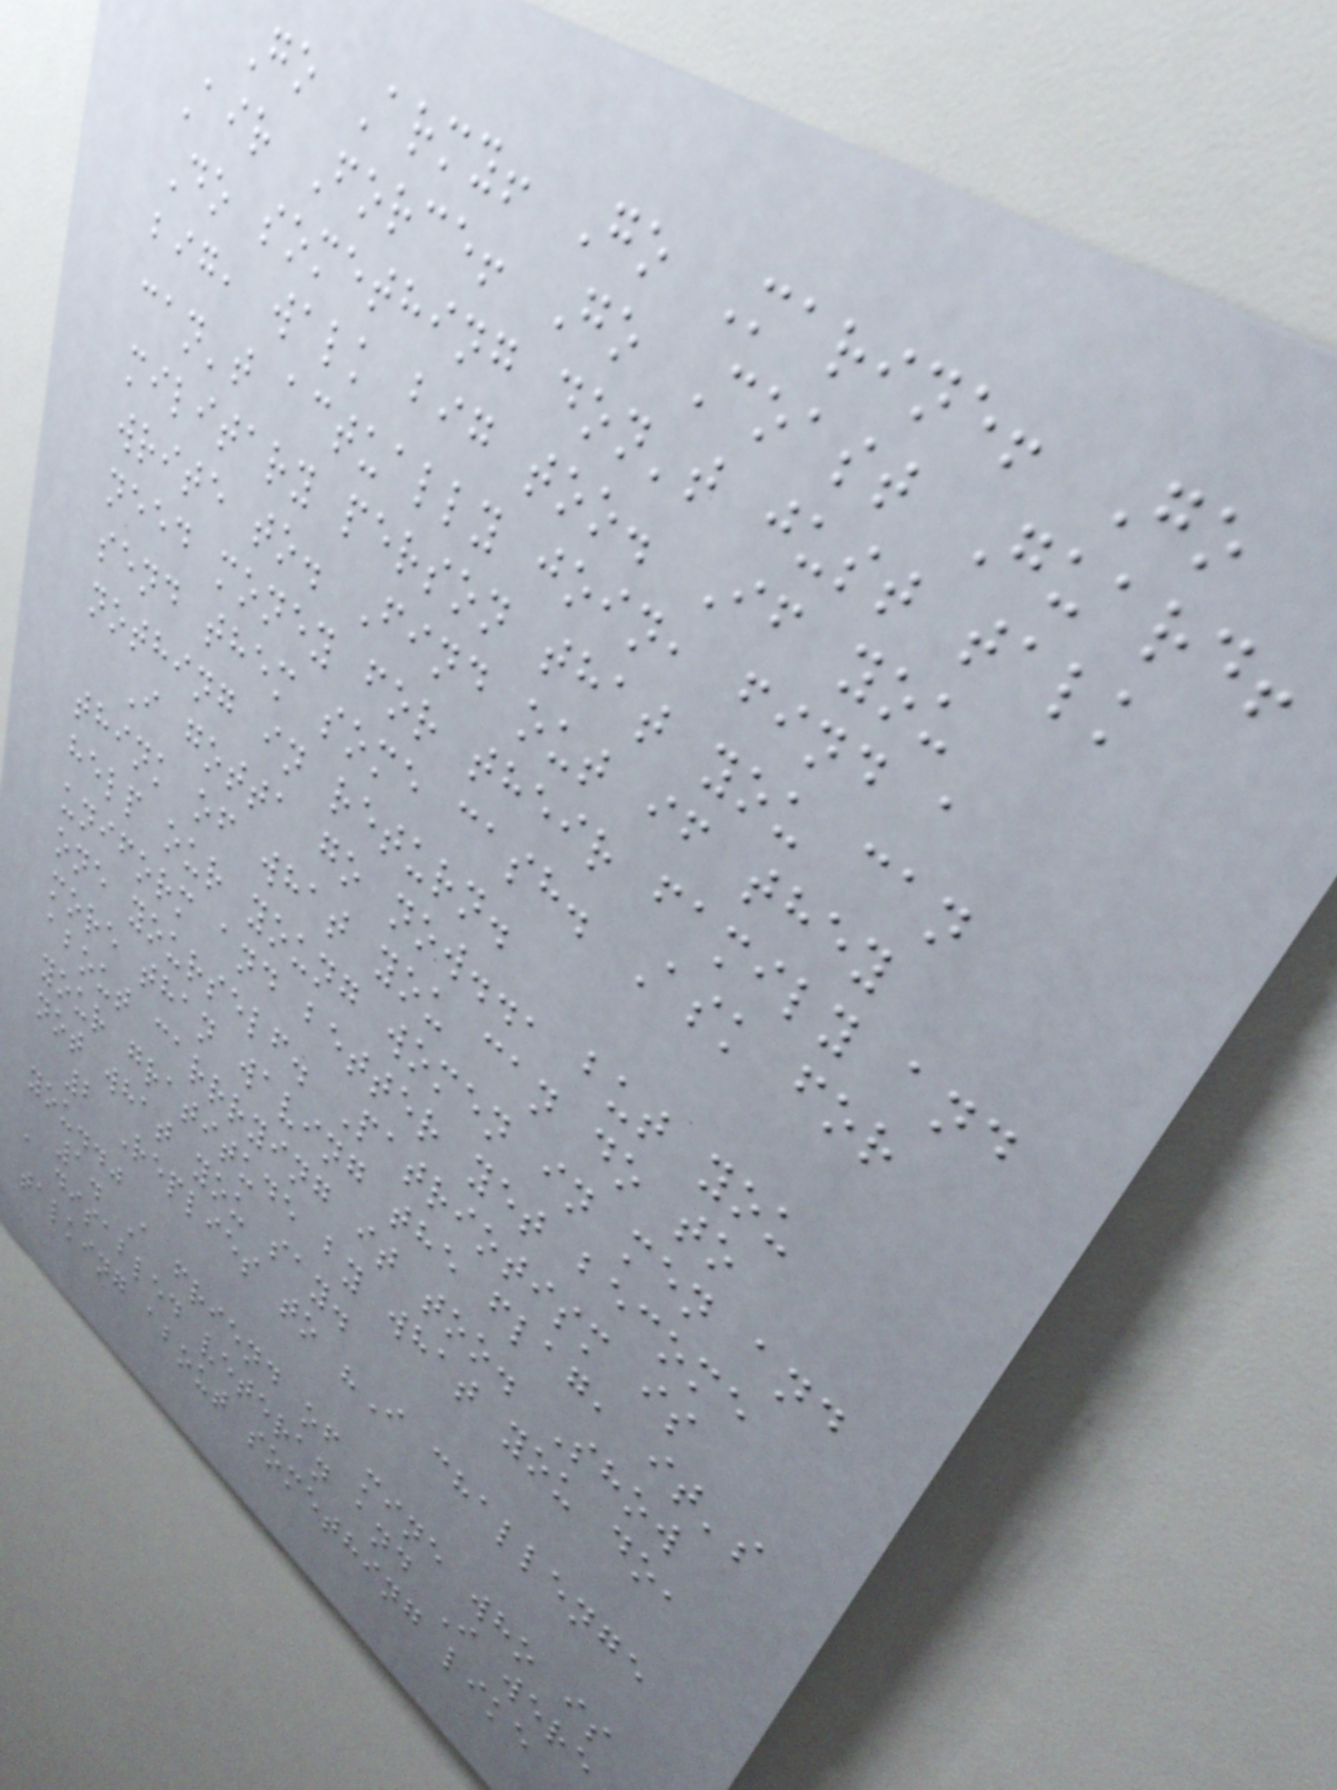Go Army! Go Marine! Go
Air Force! Go Coast Guard!
Do something don't just talk
big, walk big too. If you
can't actually join, find a
military person that you can
write to. Find out if they
need money for their family and
send them some cash. Ask for
nothing in return.
I gotta go now.., but you
think of what you can do to
help our young women in men and
uniform and better yet become
one yourself. Patriotism is
more than waving the flag, it's
about carrrying it too. Show
your gratitude by what you do,
not what you say.
2 Replies to "I challenge
you.."
1. A friend of mine who is
a disabled veteran and I were
talking about something like
